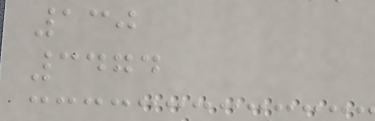130
3474
